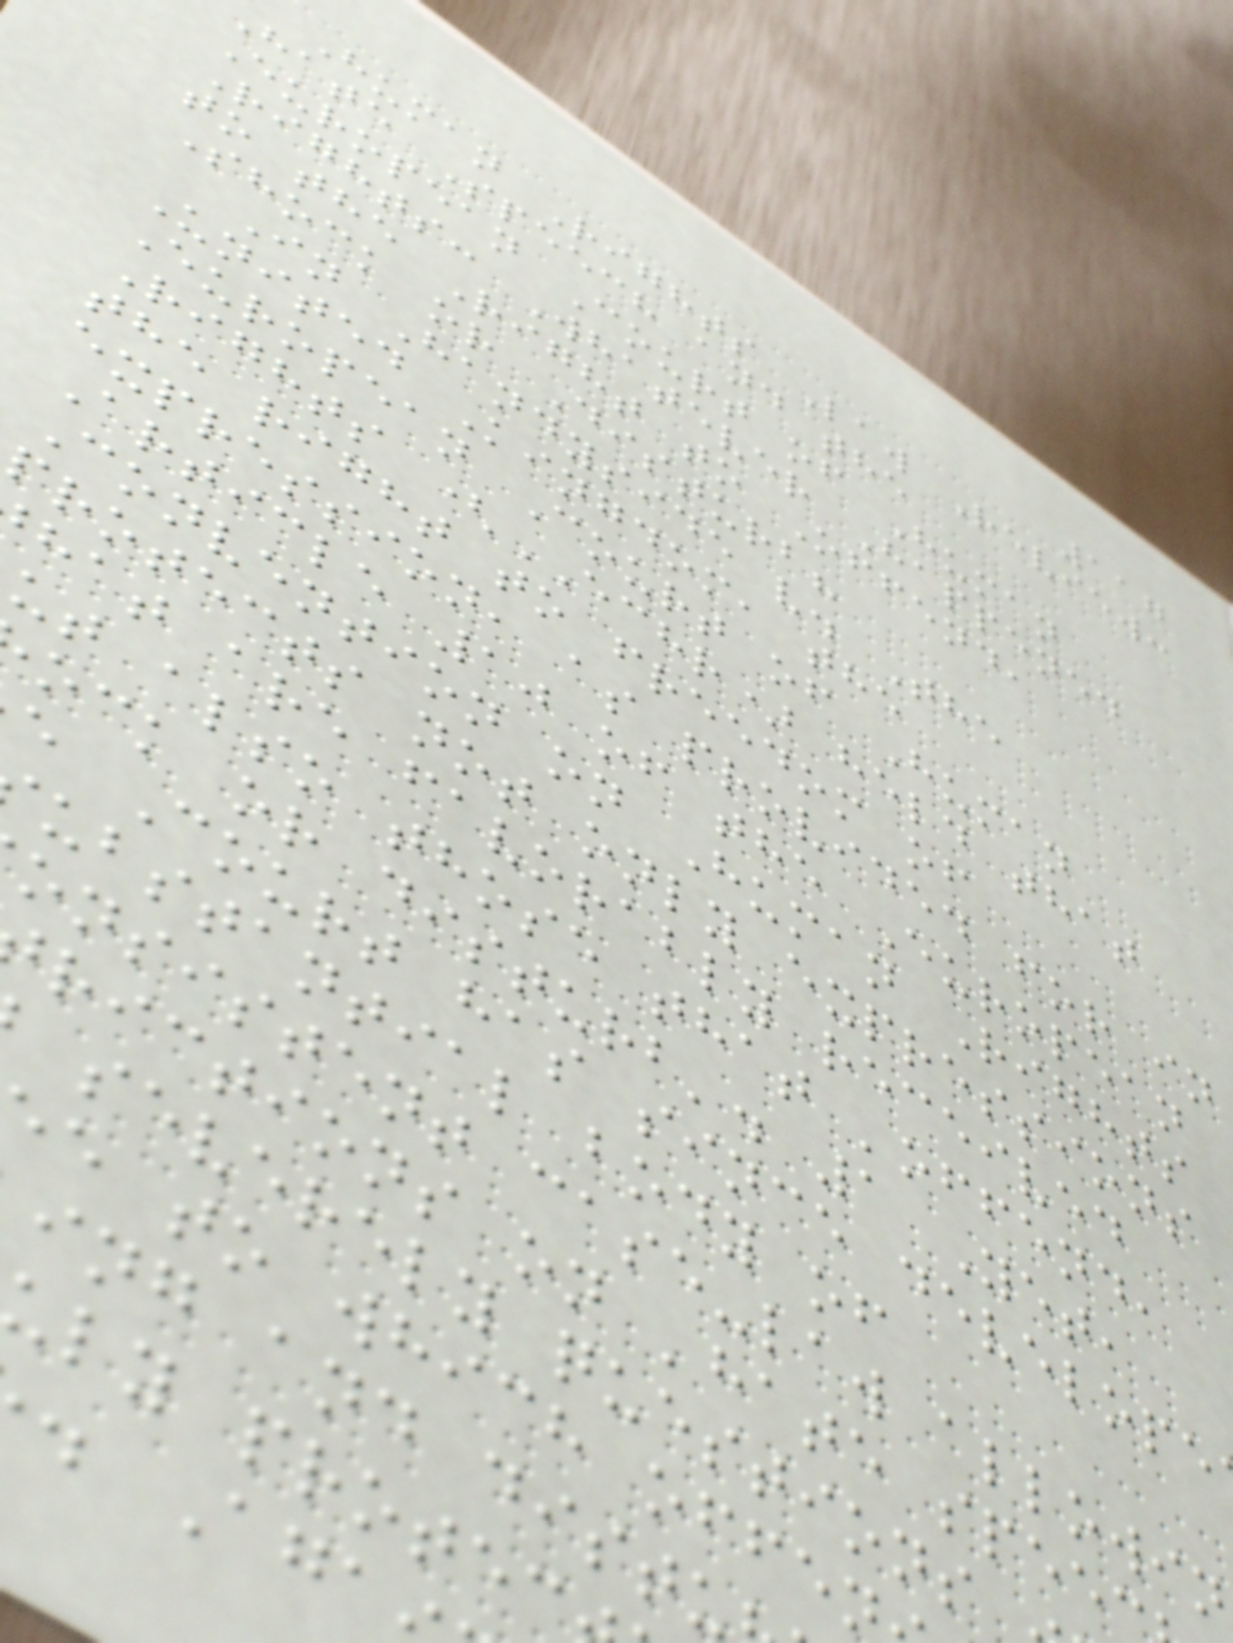117
Human Rights Law Review:
hate Speech and the
European Court of Human
Rights: Whatever Happened
to the Right to Offend,
Shock or Disturb?
In Handyside v. The
United Kingdom, the
European Court of Human
Rights (ECHR) held that
the right to freedom of
expression, as provided for in
Article 10 of the European
Convention on Human Rights
protects not only expressions
hat are favorably received
ut also those that 'offend,
ock or disturb'. 1 Yet,
e Court has since develope
ubstantial body of
onsistent case-law allowin
rictions on 'hate spee
severely questions
e to which offe
ing and dist
ly protec
